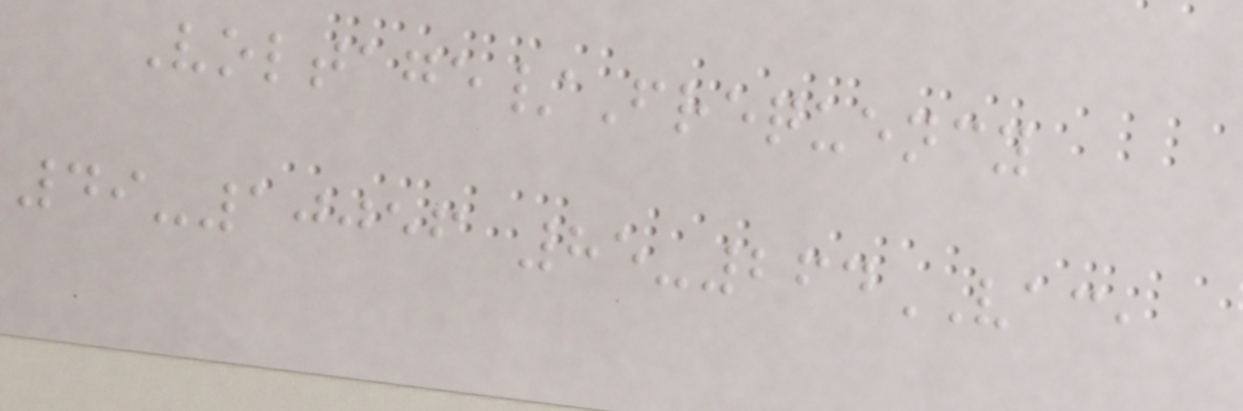Voltage/Frequency
49-10056 85-264VAC,
